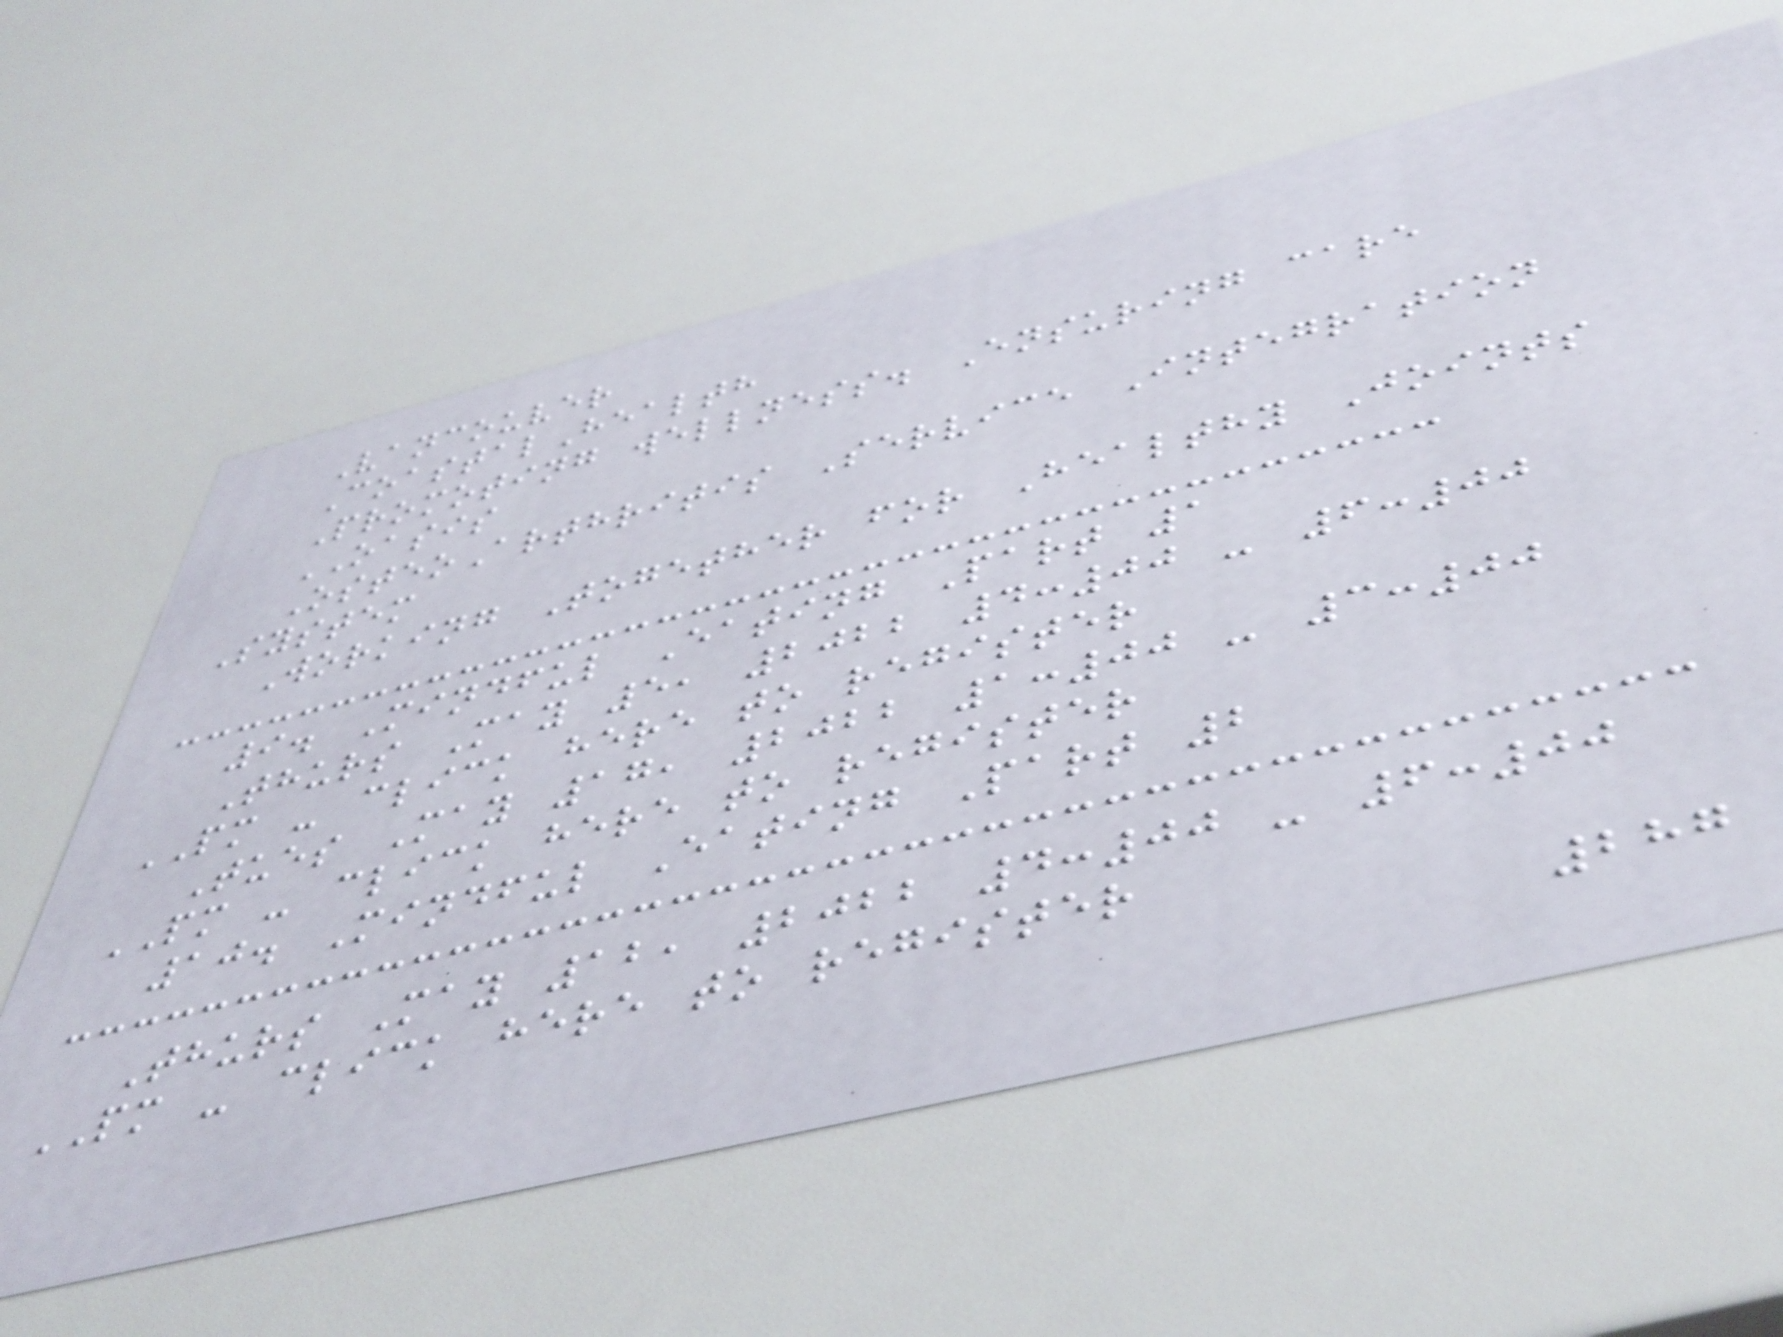Vancouver
CoastalHealth
Promoting wellness. Ensuring care
OASIS
OsteoArthritis Service Integration
System
Working Together for Healthy Joints
9. Mindful Eating Part 1
Thurs May 5, 2022 4:00 - 6:00
PM - click here to register
Tues May 17, 2022 1:00 - 3:00
PM - click here to register
10. Mindful Eating Part 2
Thurs May 12, 2022 4:00 - 6:00
PM - click here to register
287
